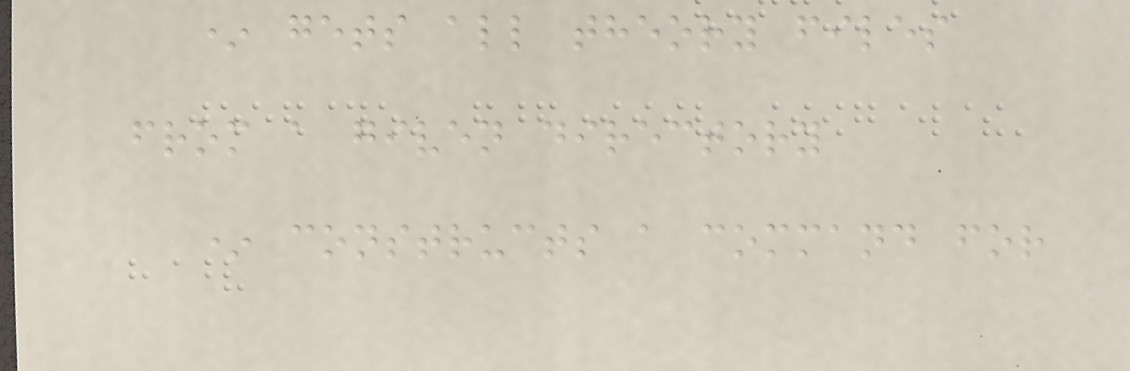* gets all theory files
from a given directory
* constructs a command for
